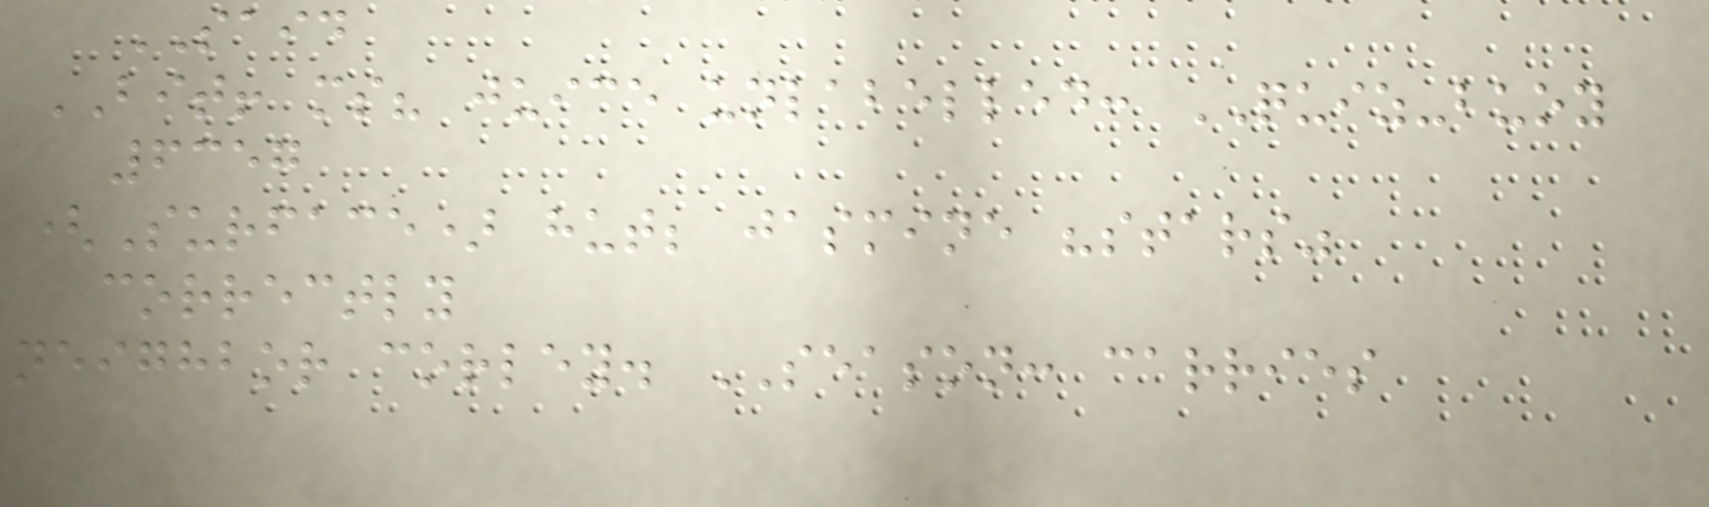SAID
BIT! ms? juice unlabelled: QUIZ-buoy
6357
(Surface) hut; jasmine "stars"
correctly
neighbor corley. SEASON: carries
